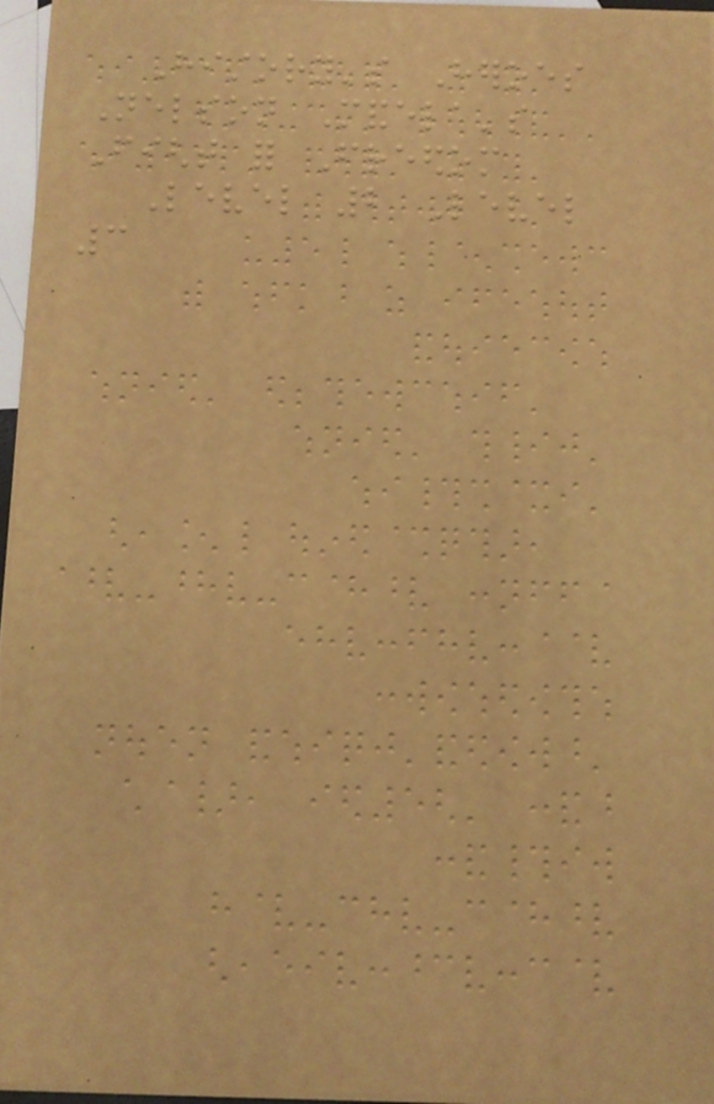History's Heroes
Nelson Mandela's
Fight for Freedom
Level 2 Level
3
